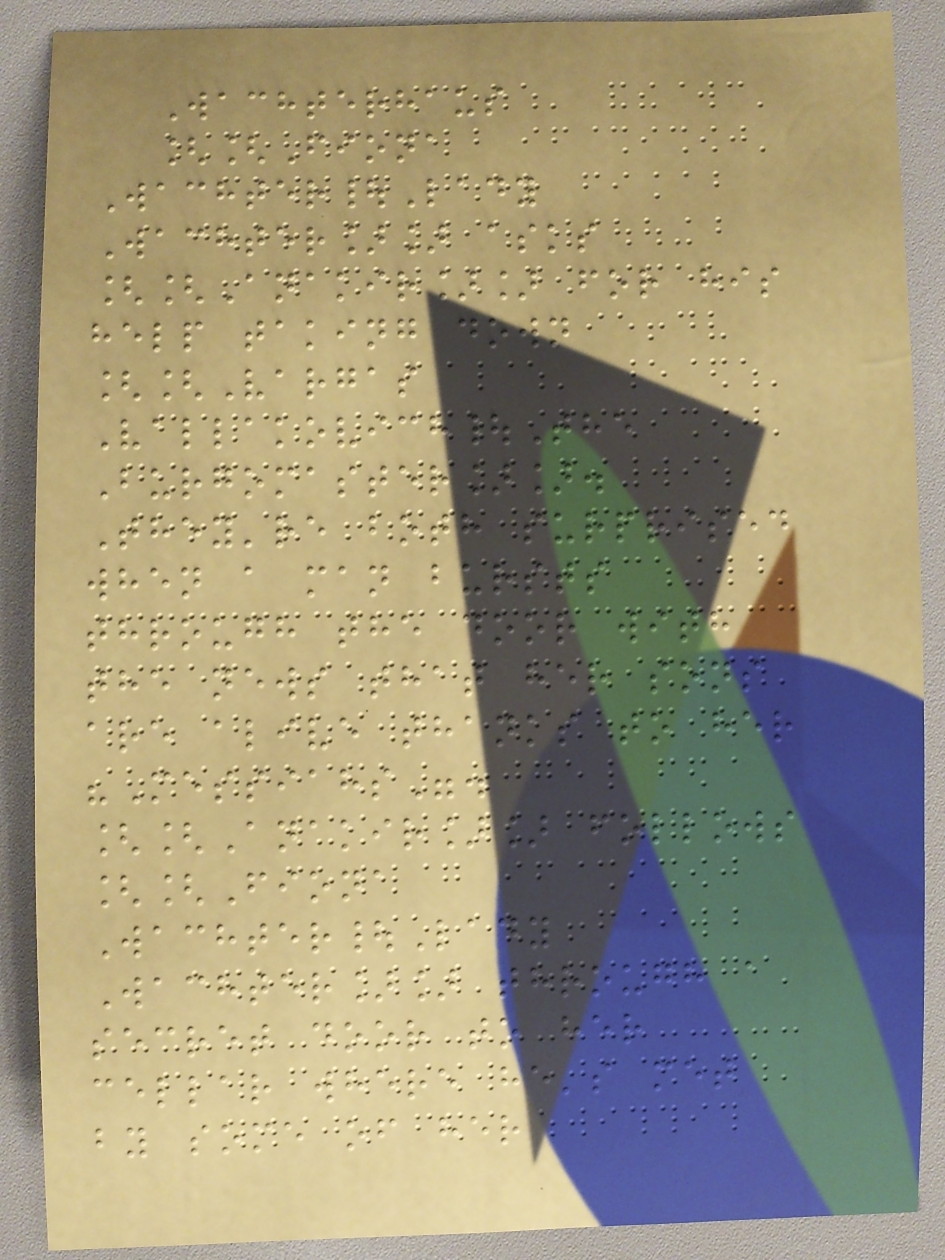Wachterhaus
[[Fiona
Wachter|Lady
Wachter]] asks
[[Anakir]] for his
help taking down
[[Vargas
Vallakovich|The
Burgomaster]].
They're both surprised
when a man bursts
through the door with
the news that her sons
are alive thanks to her
"Messiahs".
[[Anakir]] follows
[[Fiona
Wachter|Lady
Wachter]] through a
secret door to her
cellar where he's met
by some of her
